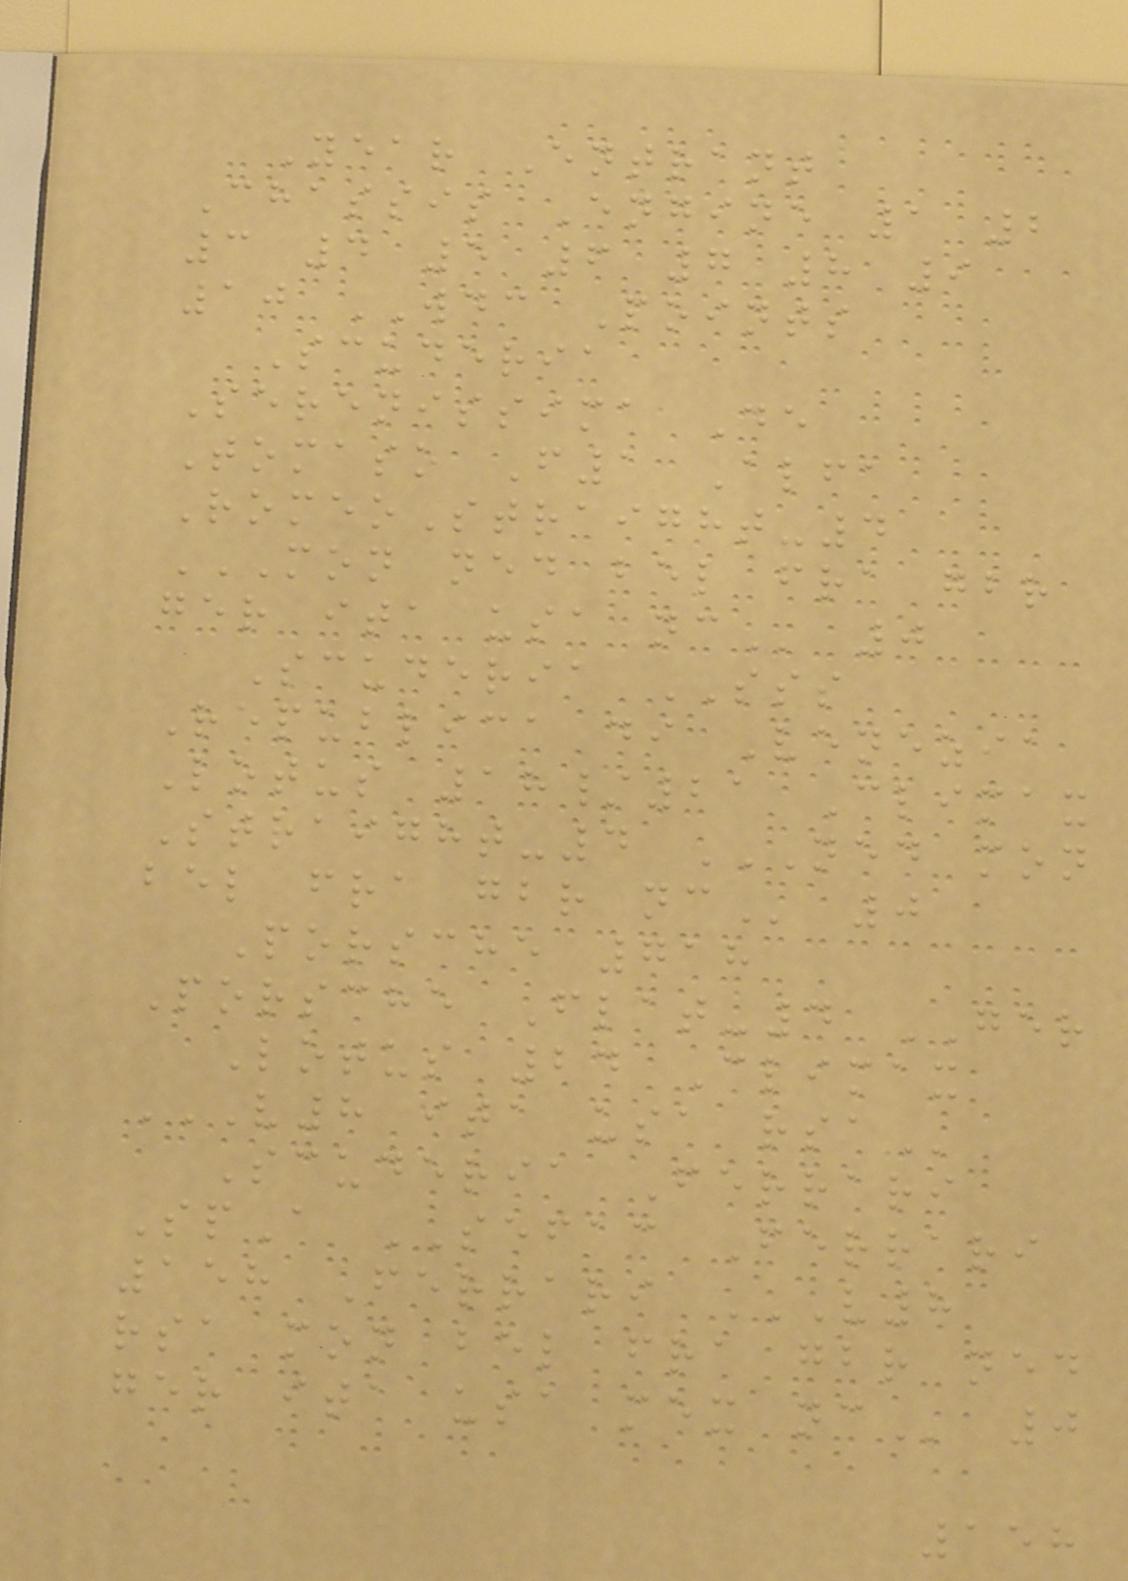Year Entrant
Chassis Engine 1 2
3 4 5 6 7 8 9
10 WDC Points
Scuderia
Serenissima De
Tomaso F1 Alfa
RomeoStraight-4
MON NED BEL FRA GBR
GER ITA USA NC 0
Scuderia SSS
Republica di Venezia
Lotus 18/21 Climax
Straight-4 NED MON
BEL FRA GBR NC 0
Porsche 718
Porsche Flat-4 GER
Lotus 24 Climax
V8 ITA USA RSA
Scuderia Ferrari
SpA SEFAC Ferrari
158 Ferrari V8
RSA MON BEL FRA GBR NED
GER ITA USA MEX NC 0
158
